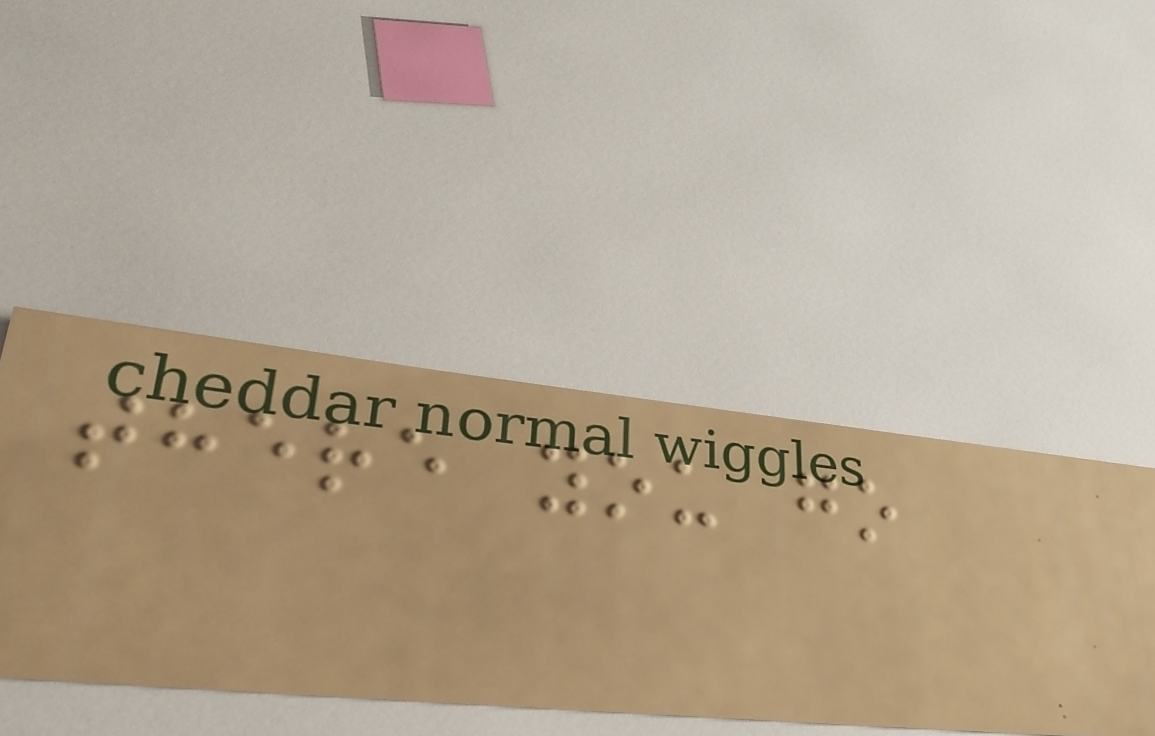there you go
